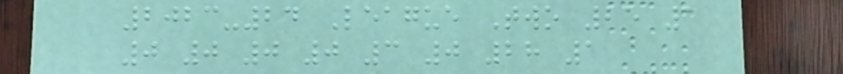2023-24 League Two 25 1
0 0 0 0 3 0 28 1
